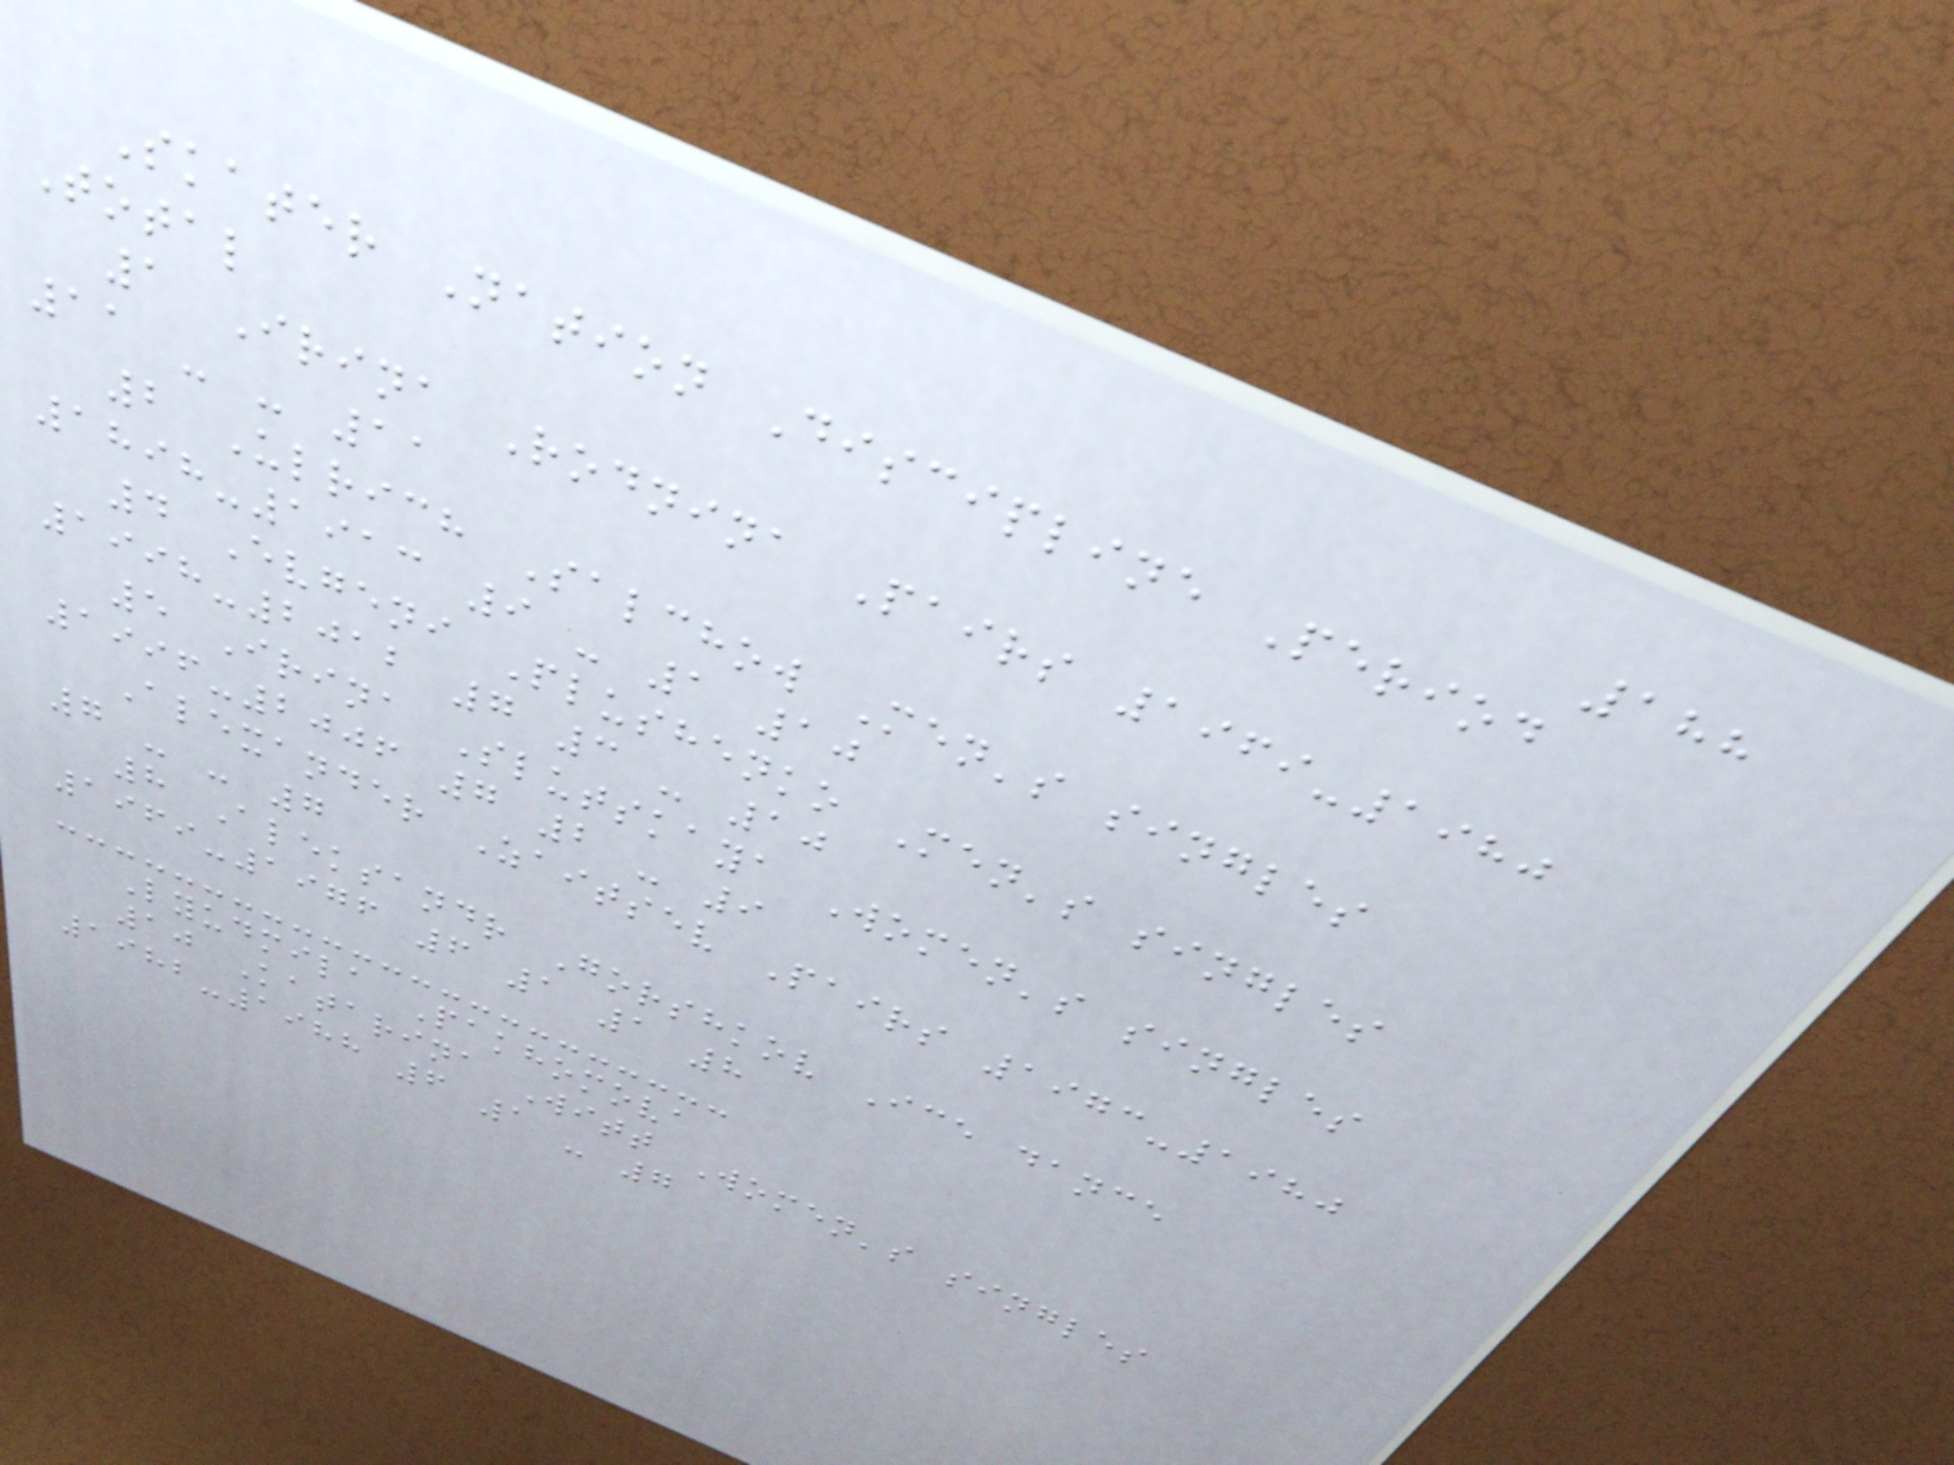188
Skater Nation Discipline Period
Total
1 Irina Rodnina Pairs 1969-1980
11 - - 11
2 Ulrich Salchow Men's singles
1898-1913 9 - 1 10
4 Evgeni Plushenko Men's singles
1998-2012 7 3 - 10
5 Irina Slutskaya Women's singles
1996-2006 7 2 - 9
Alexander Zaitsev Pairs 1973-1980
7 - - 7
8 Aleksandr Gorshkov Ice dance
1969-1976 6 1 1 8
Lyudmila Pakhomova
10 Katarina Witt Women's singles
1982-1988 6 1 - 7
